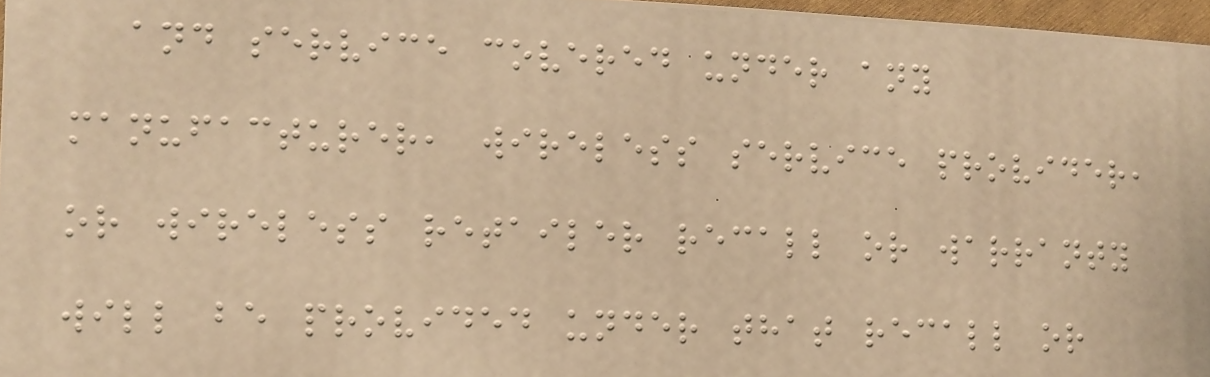and service covered under any
manufacturer, wireless service provider,
or wireless retailer recall or warranty
will be provided under that recall or
